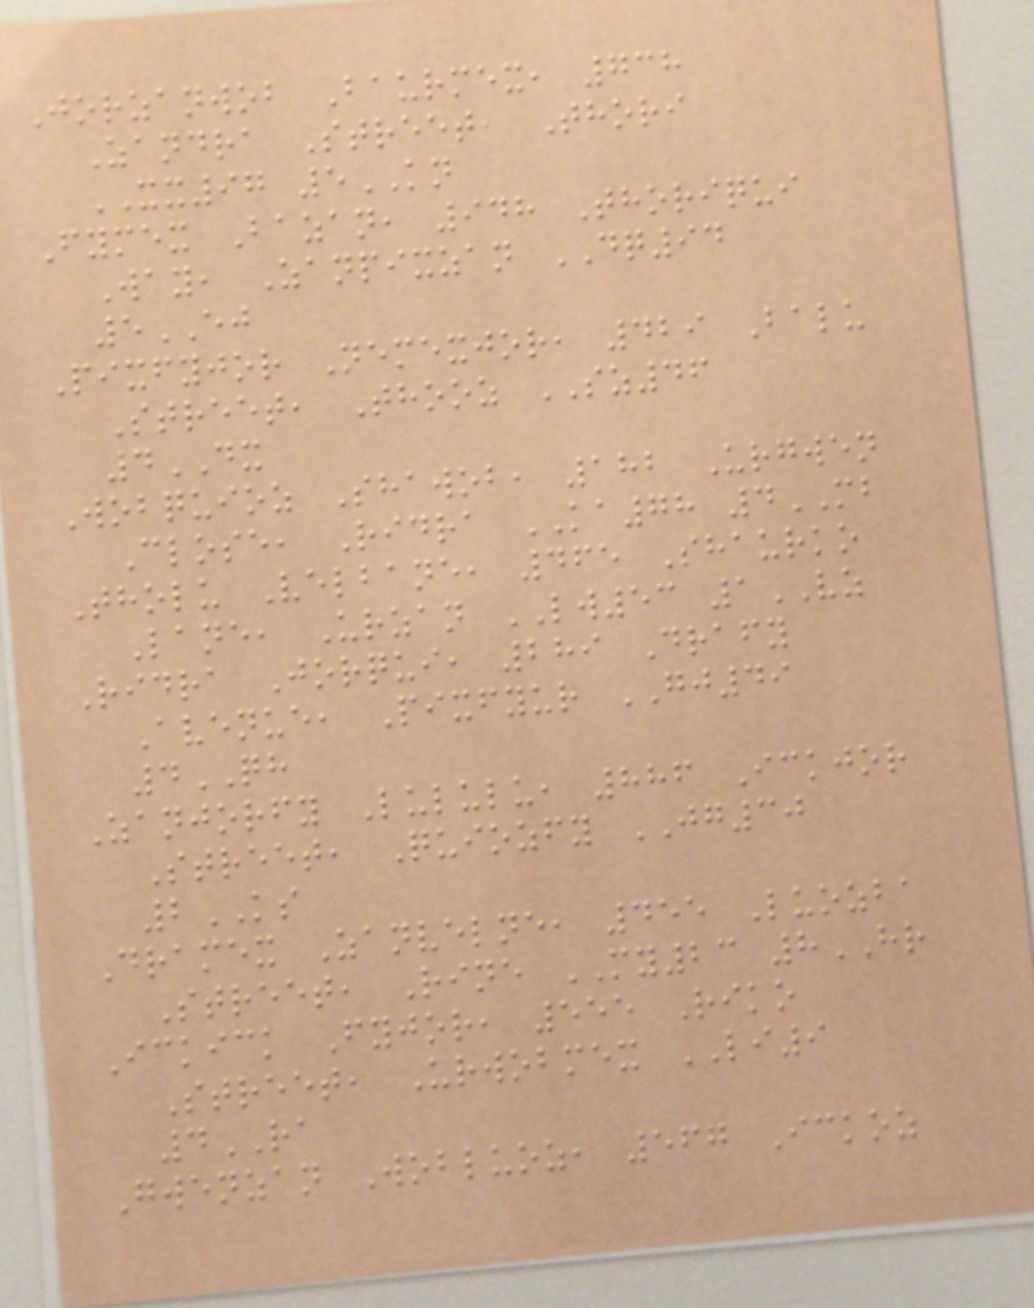Jorzanwob Baurmex, 738
Zandra Street, Thori
XX97 5KN
Fymex Bazan, 948 Thoriqui
Way, Zanpixzan DQ94
5EJ
Pixfyjor Nemexjor, 429 Balu
Street, Thooz SZ46
4DX
Wobquioz Shawob, 182 Urgwen
Close, Ridra KA78 4MB
Tholu Velbane, 465 Shaurko
Lane, Urzan LW53 1VZ
Ridra Jorqui, 289 Drafy
Avenue, Pixfyur GJ49
4QH
Zanjorfy Lululu, 886 Ickjor
Street, Quiozfy JG30
2KS
Dramex Zanvelne, 455 Luozba
Street, Rine MY23 8HR
Ickick Fyjor, 555 Riko
Street, Urwobmex LI9
4RA
Gwenzan Wobluoz, 567 Ickoz
